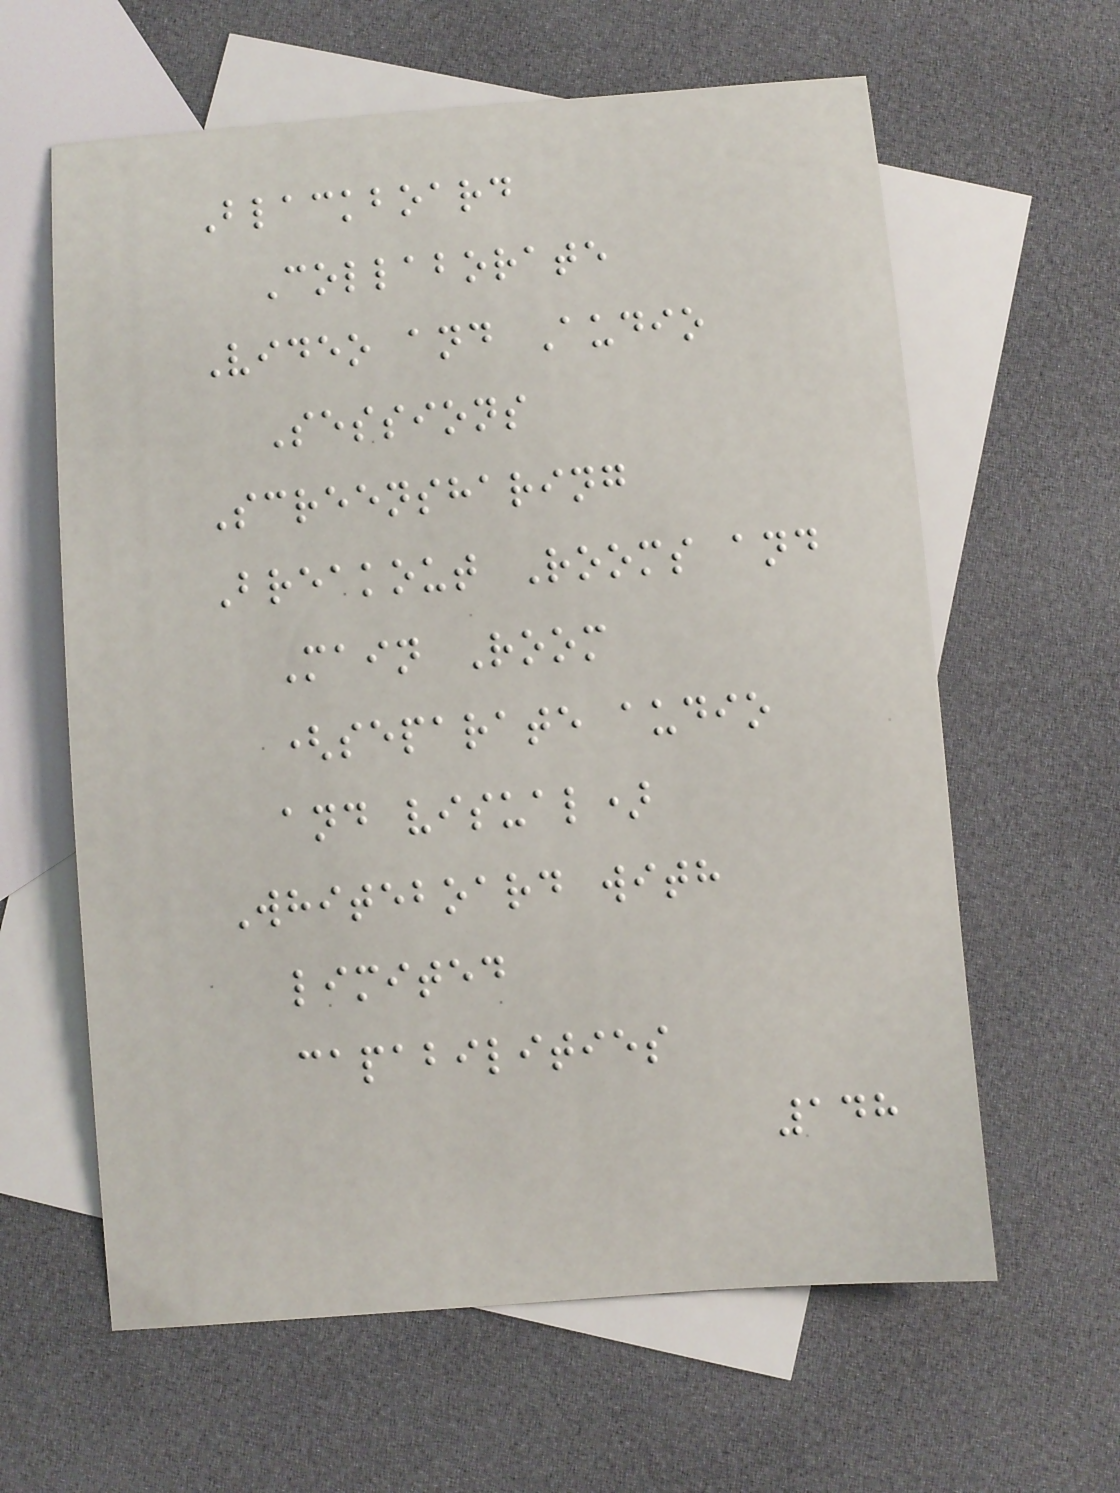Blackboard
Collaborate
Video and Audio
Sessions
Screensharing
Breakout Rooms and
Main Room
(separate audio
and visual)
Whiteboard with
limited
capabilities
148
